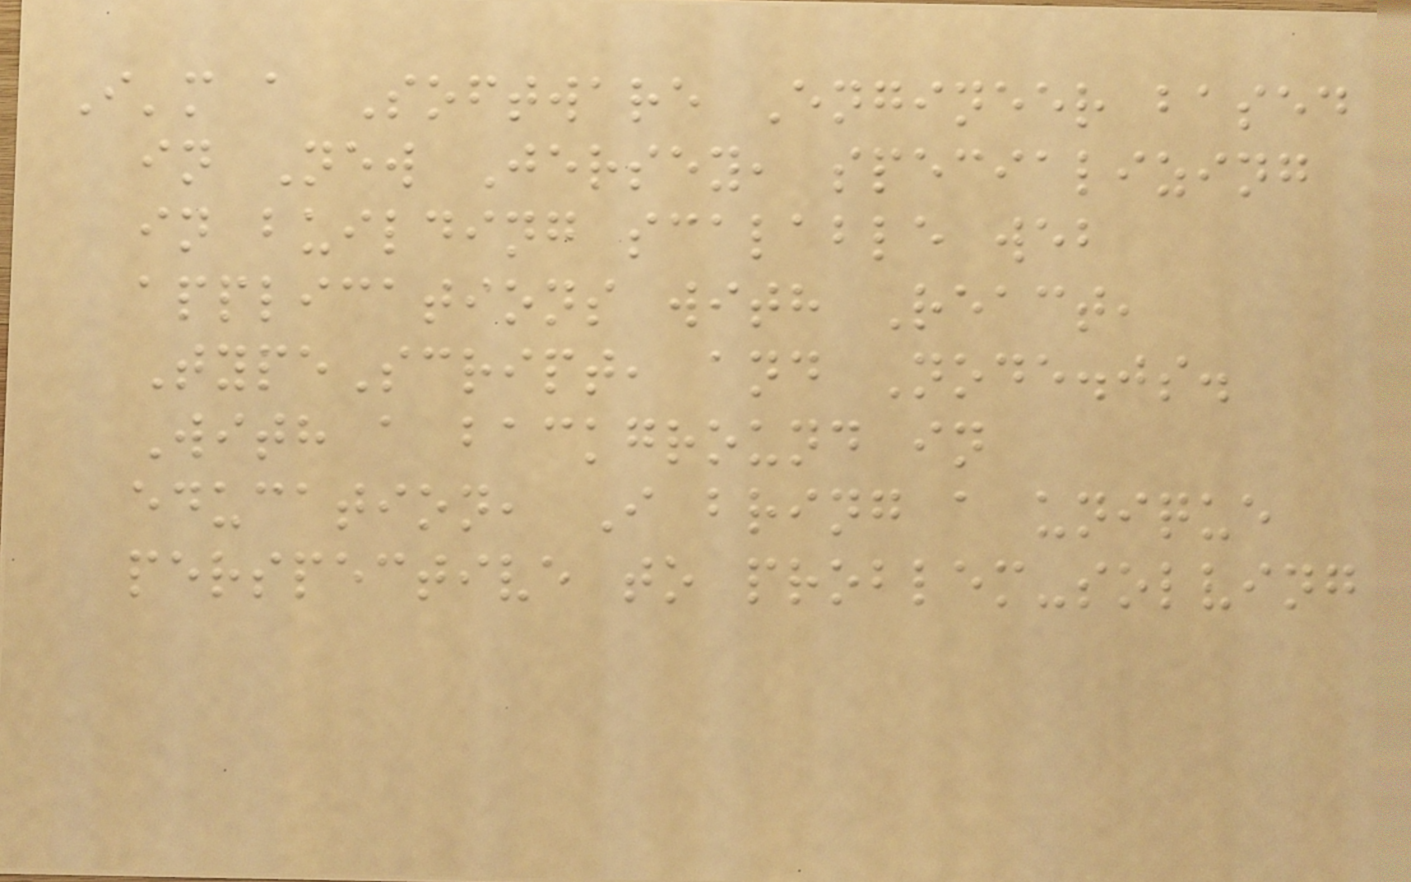I'm a Software Engineer based
in New Jersey, specializing
in building scalable web
applications with React,
TypeScript, and Node.js.
With a background in
education, I bring a unique
perspective to problem-solving
